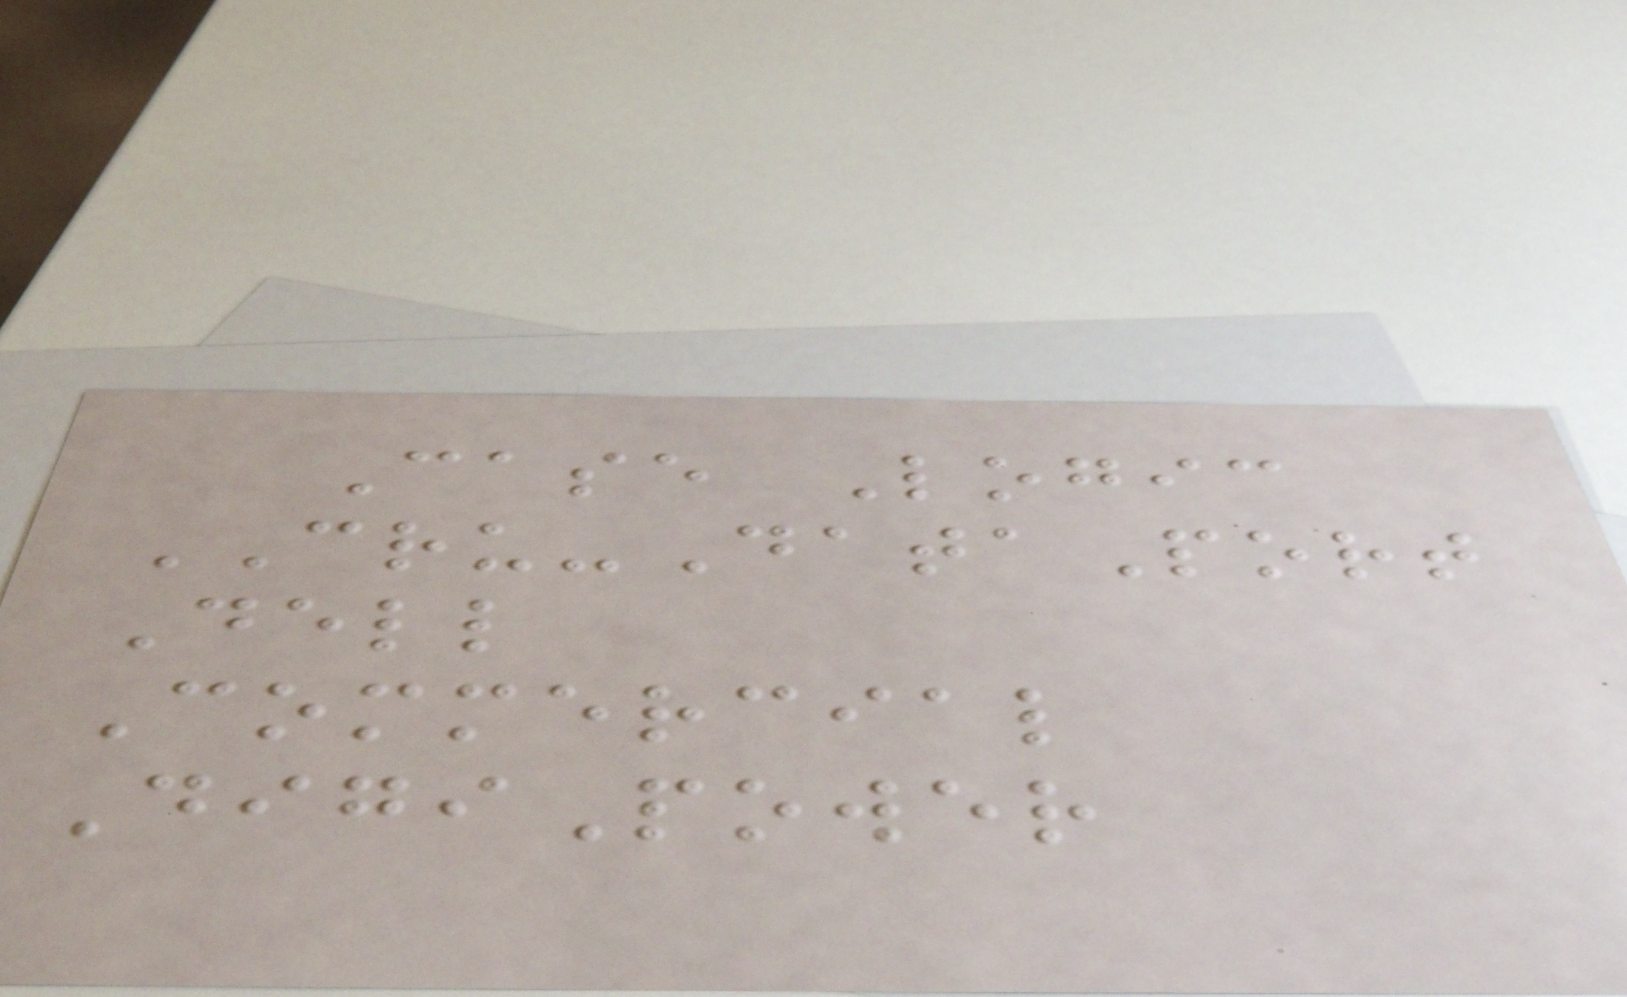Case Logic
CRU-DataPort
Dell
Commercial
DigiPower
